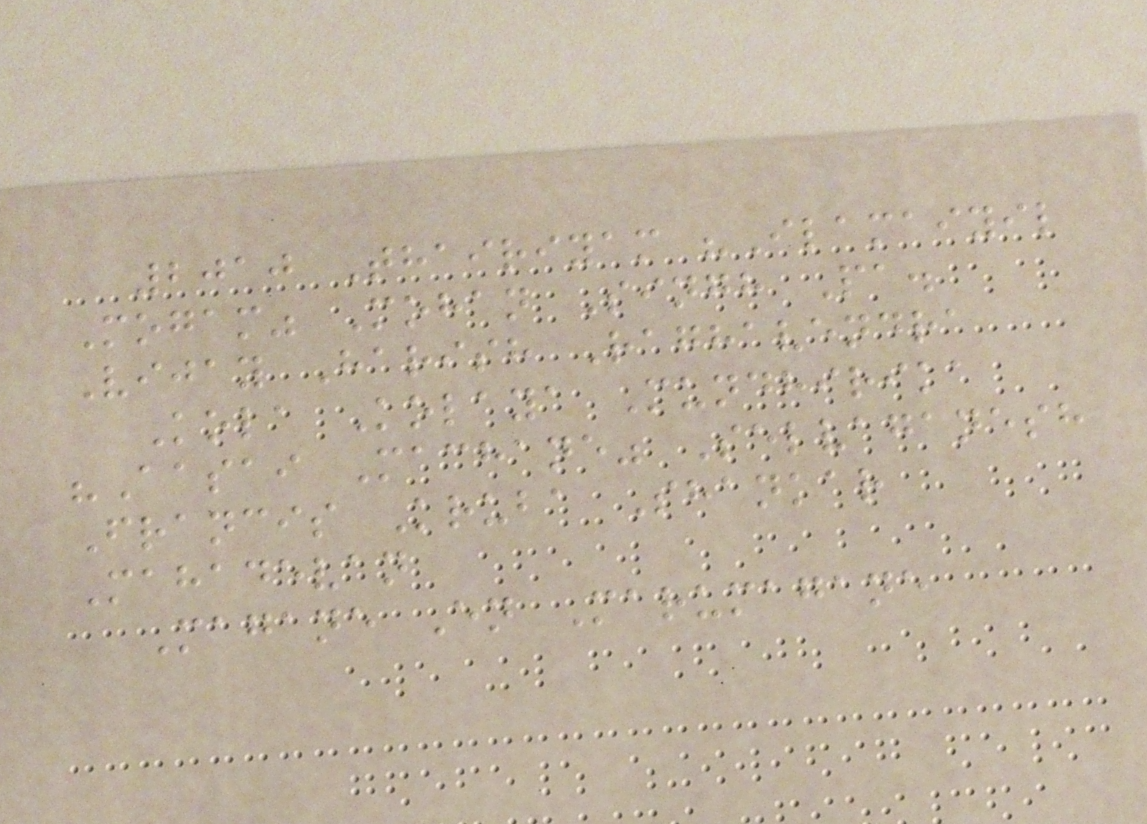2010 Thairiyam "Ilamaiyil
Mogam" Mohan Singh Pa.
Vijay Harish Raghavendra
Kola Kolaya Mundhirika
"Aasai Machane" Selvaganesh
Francis Kruba Shankar
Mahadevan
Magane En Marumagane
